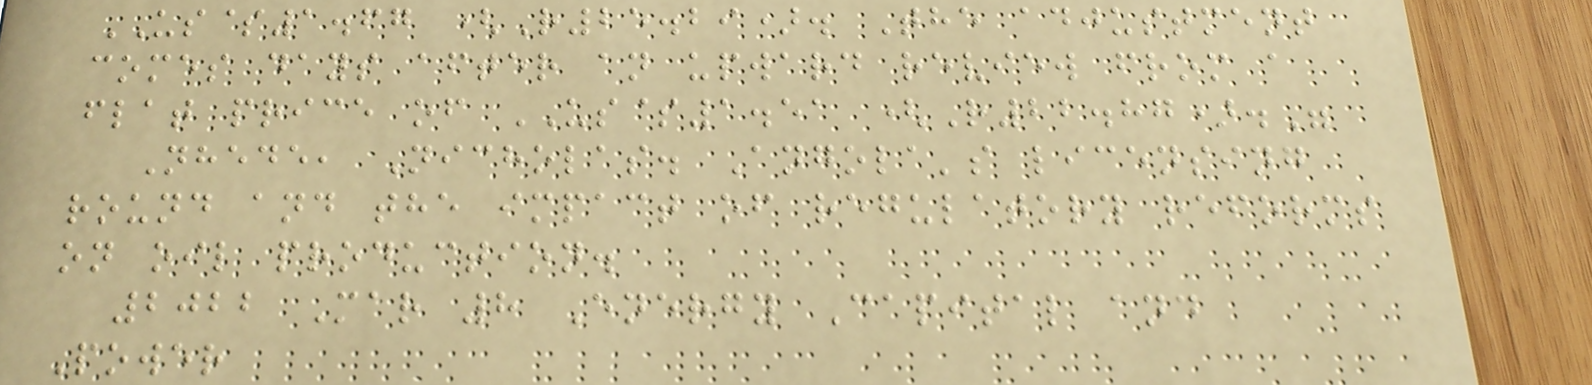US$1.67 (R25.29). The adjustment
comes days after an upward review from a
flat price of US$1.51 (R22.87)."
Nhede, Nicholas. Angola's licensing
round and the impact of regulatory reforms
on oil production.
2022 Mar 8 Energy Capital and
Power
